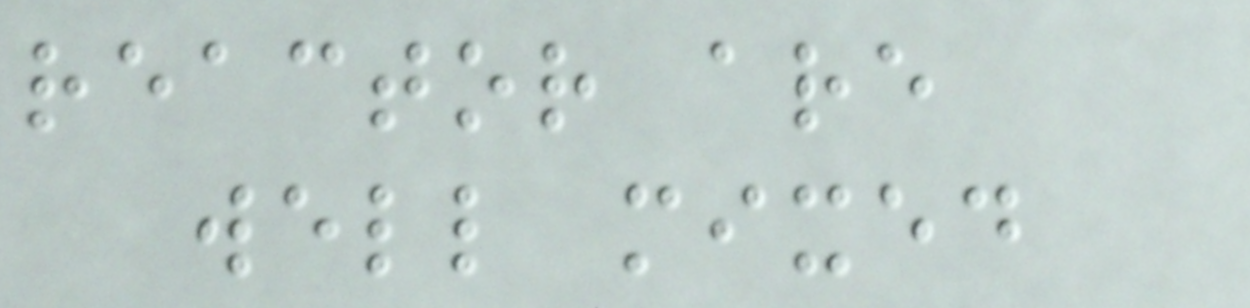reactor are
well mixed
